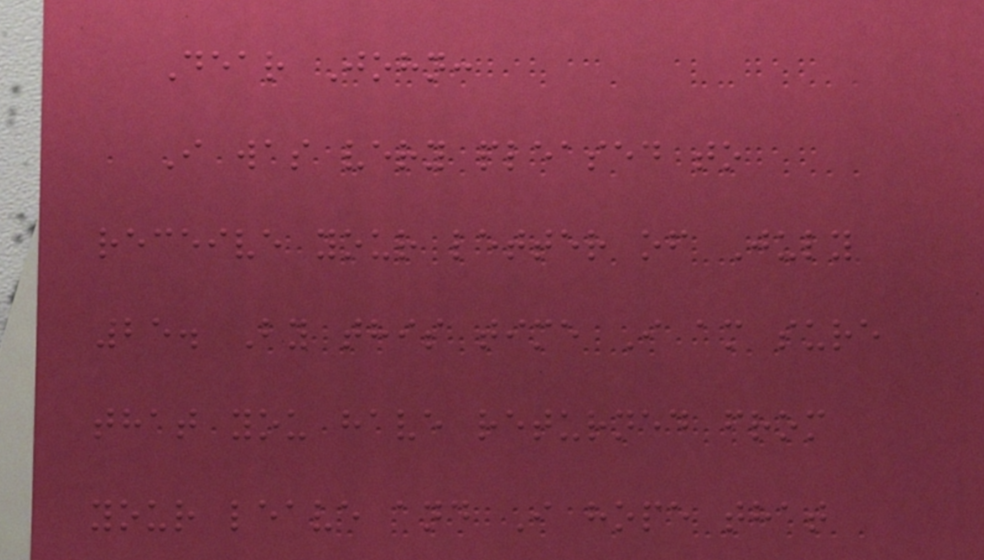Dear John:
I was very pleased to
receive your letter of July
25. By this time I am sure
that you have returned from
your leave and I hope that
